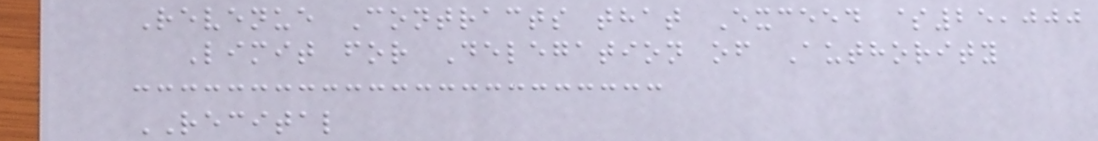Revenue Contracts that Exceed $25,000
Limit for Delegation of Authority
RECITAL
